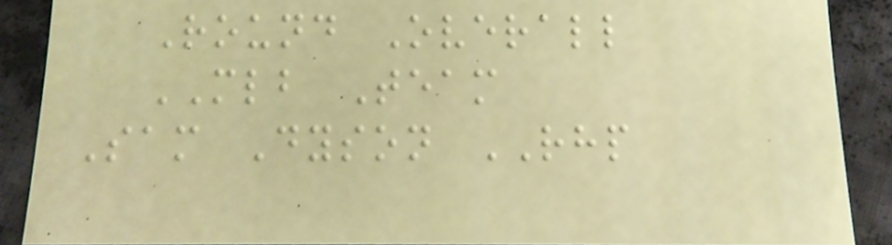Round Overall
MLB Team
Sam Dyson RHP
